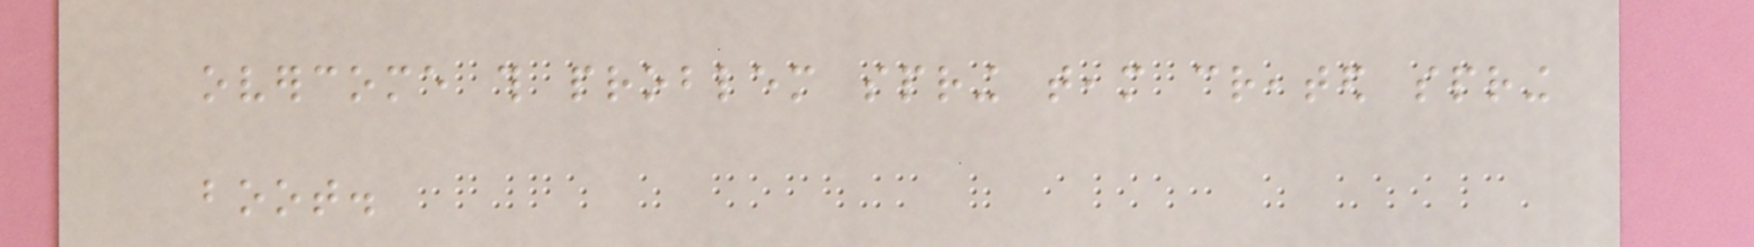overcome this problem spring team created spring
boot.
